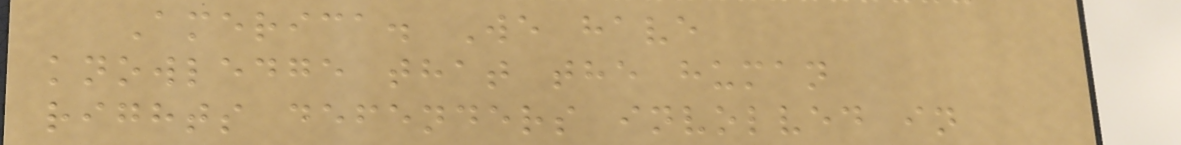America. We have
knowledge that the human
rights defenders involved in
